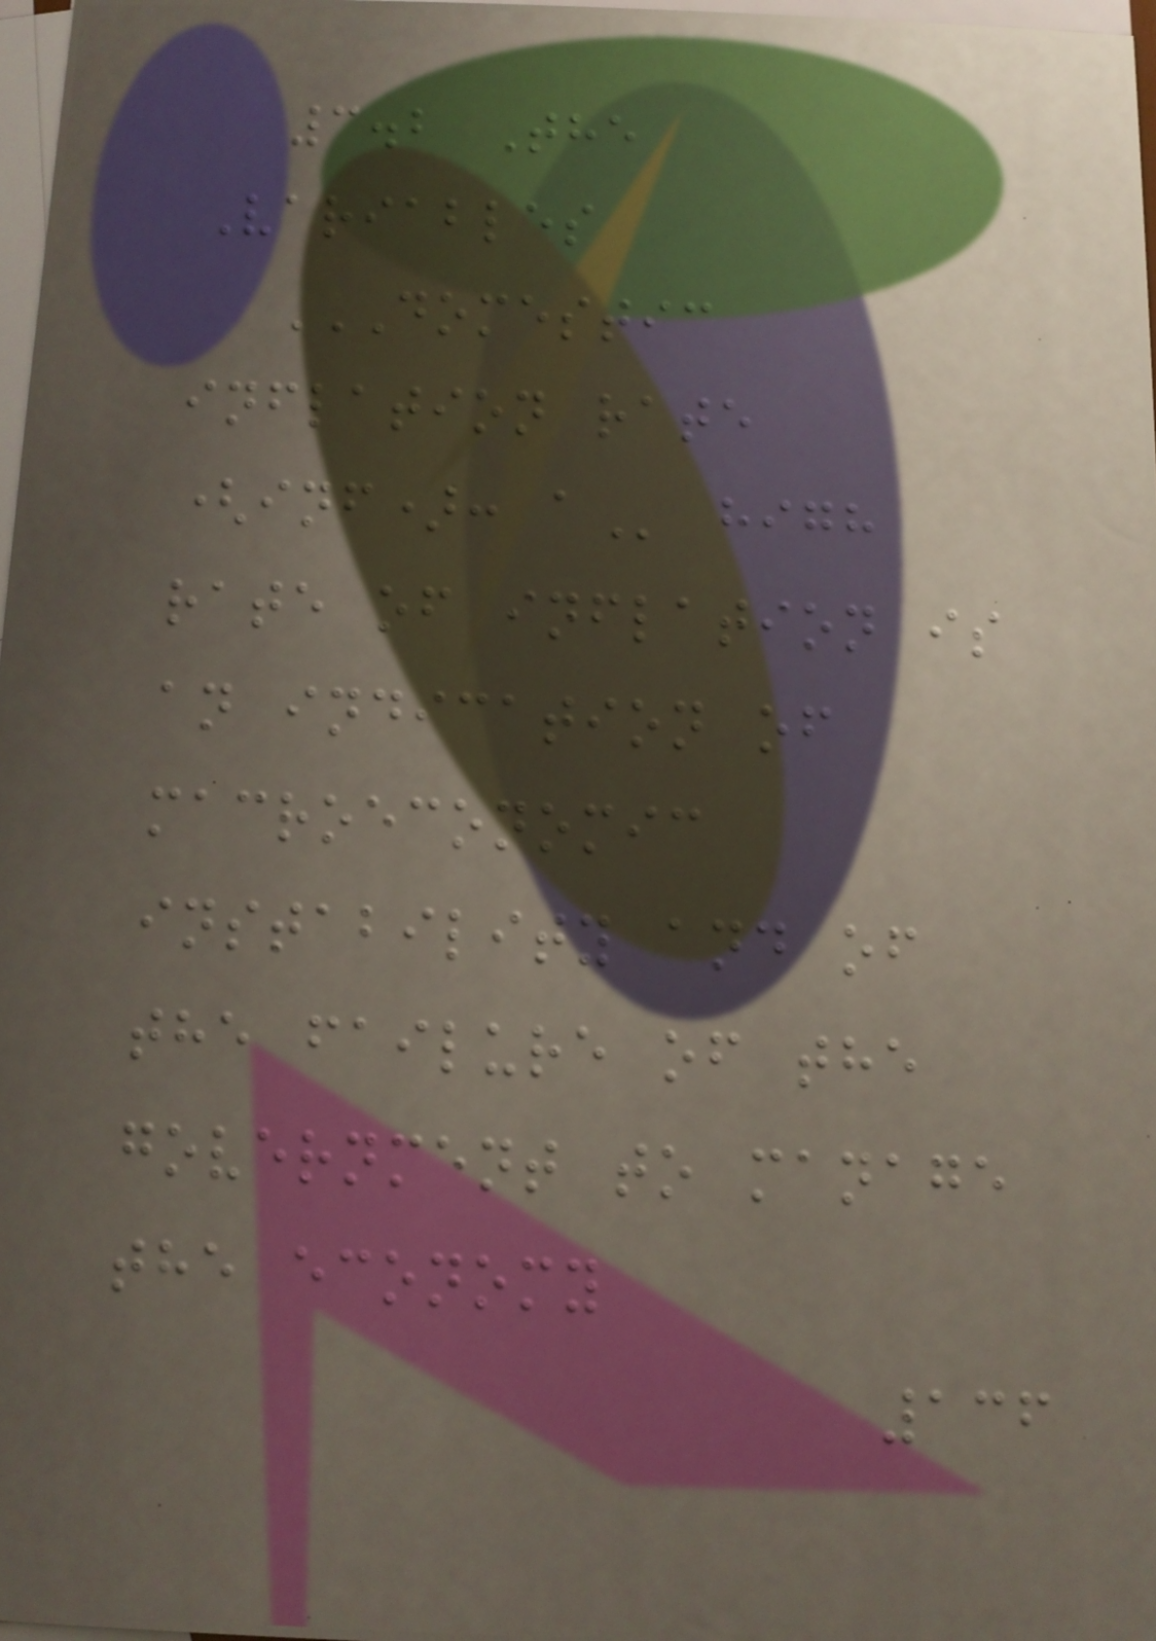3.2 The
Variables
DOMESTIC
INFLATION RATE
(INF): A high
rate of inflation is
an indication of
macroeconomic
instability and of
the failure of the
government to manage
the economy
136
